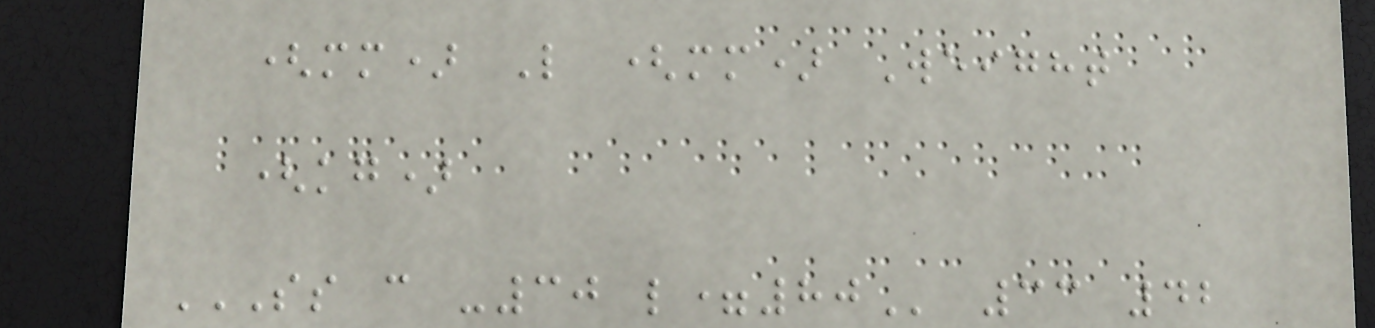(mm) L (mm) Weight
(kg)
SS C -30 L=80 33 42
